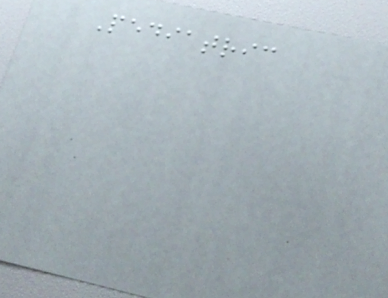Pediatric
